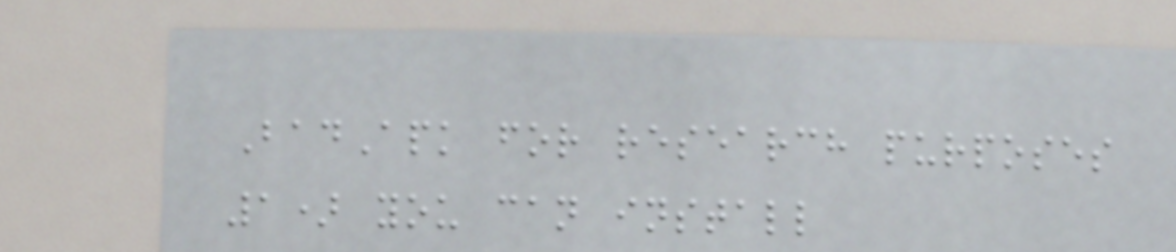BadApk for research purposes
1) you can install
